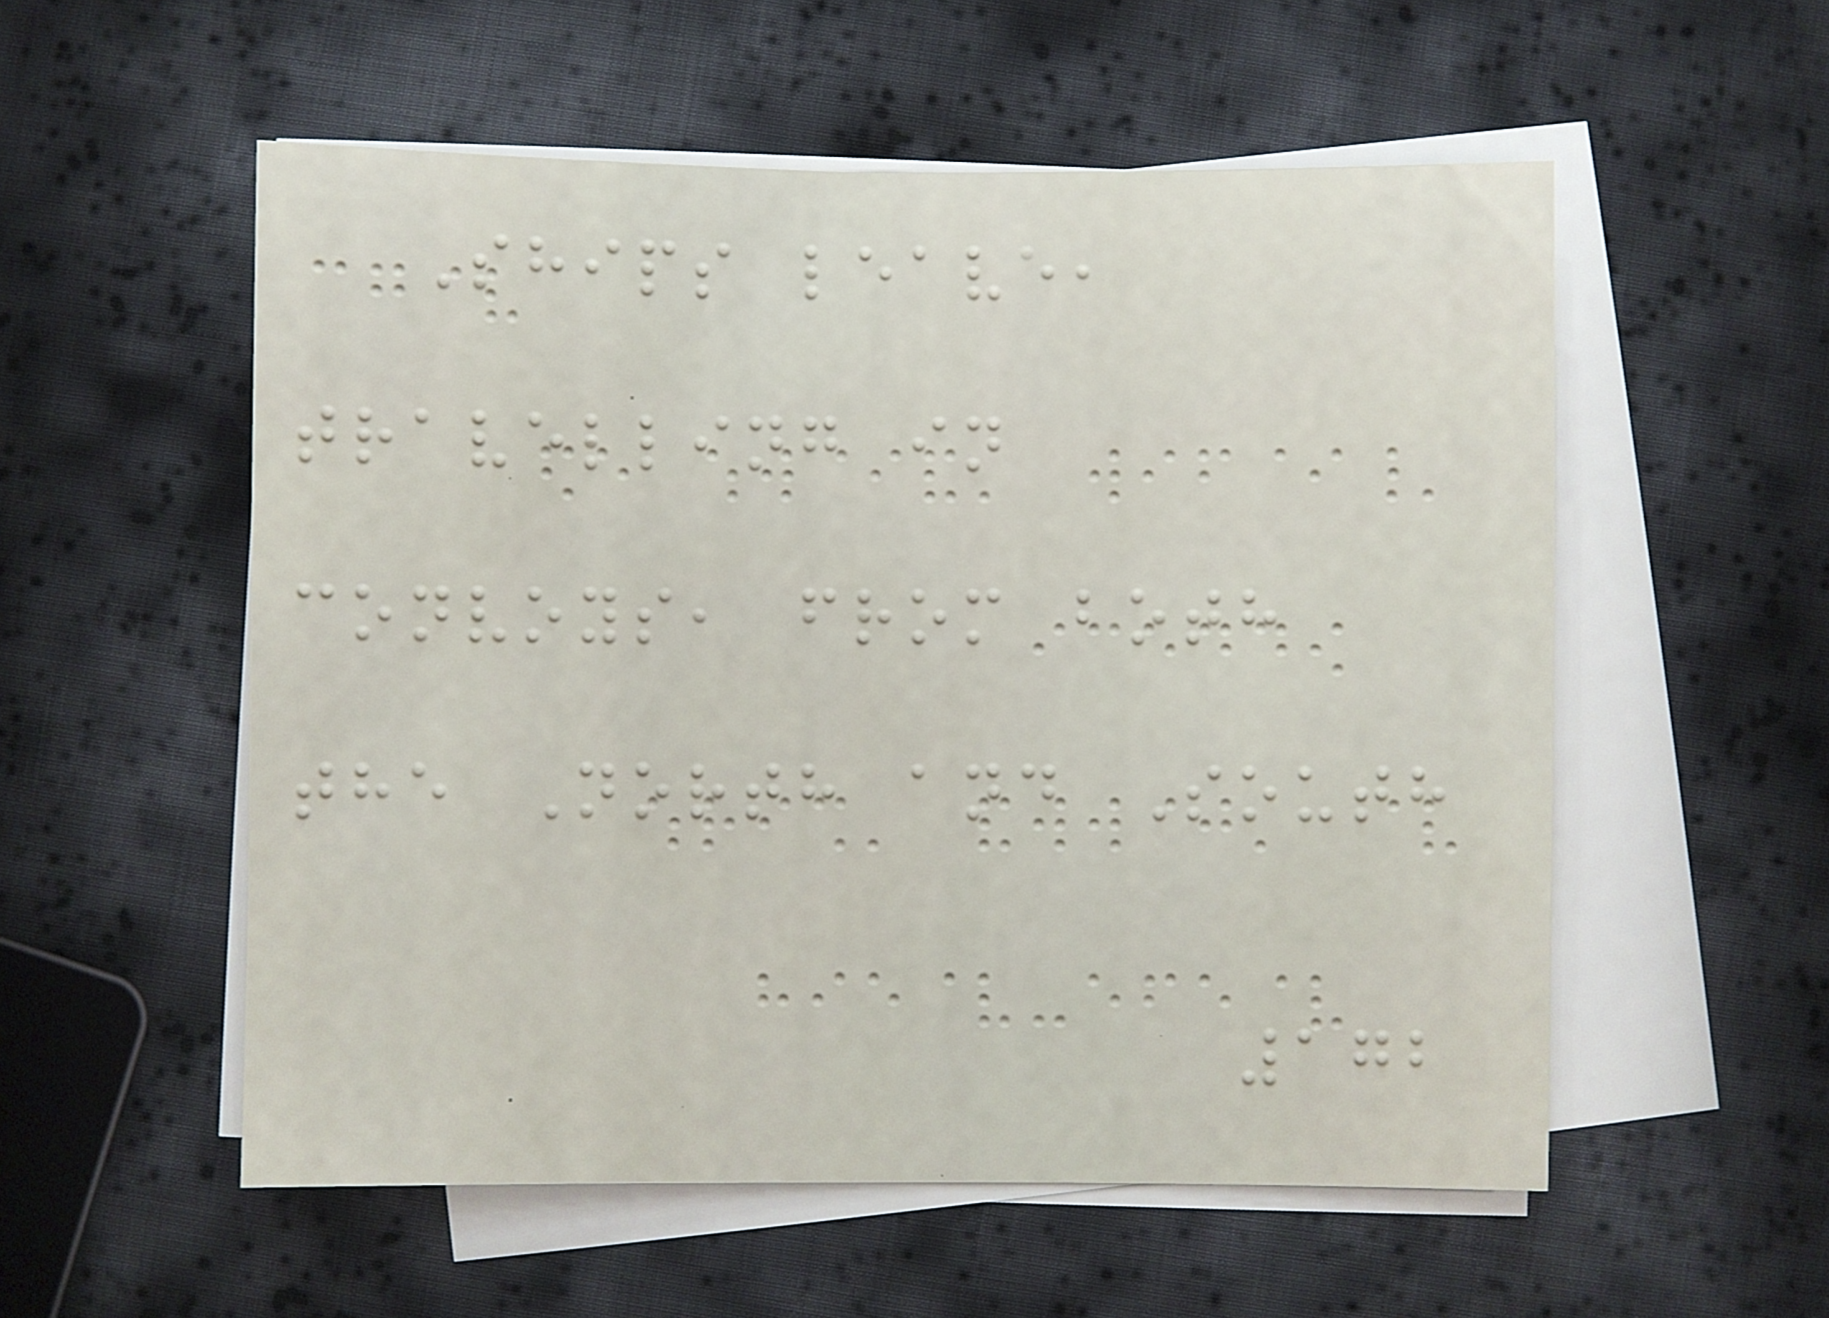Ships leave,
travelling in
convoys, from both
the North and South
172
